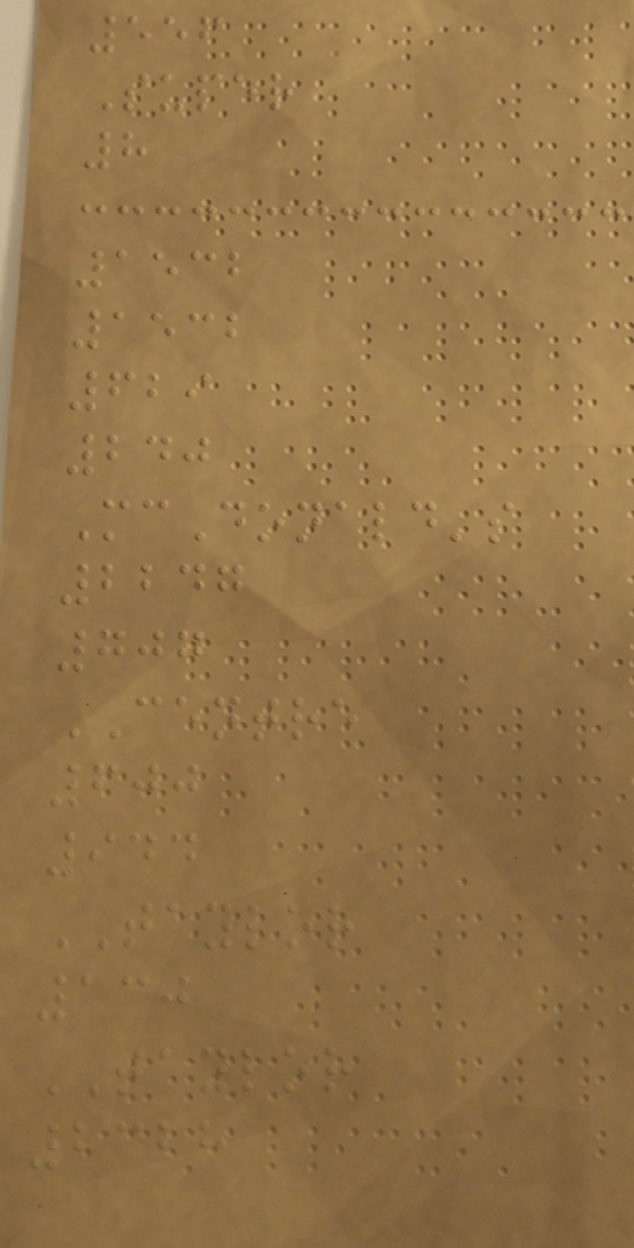556
Super
8
1532
1532
629
240
McDonald's
2247
707
CENTRE
600
944
TAYLOR
130
TAYLOR
2328
